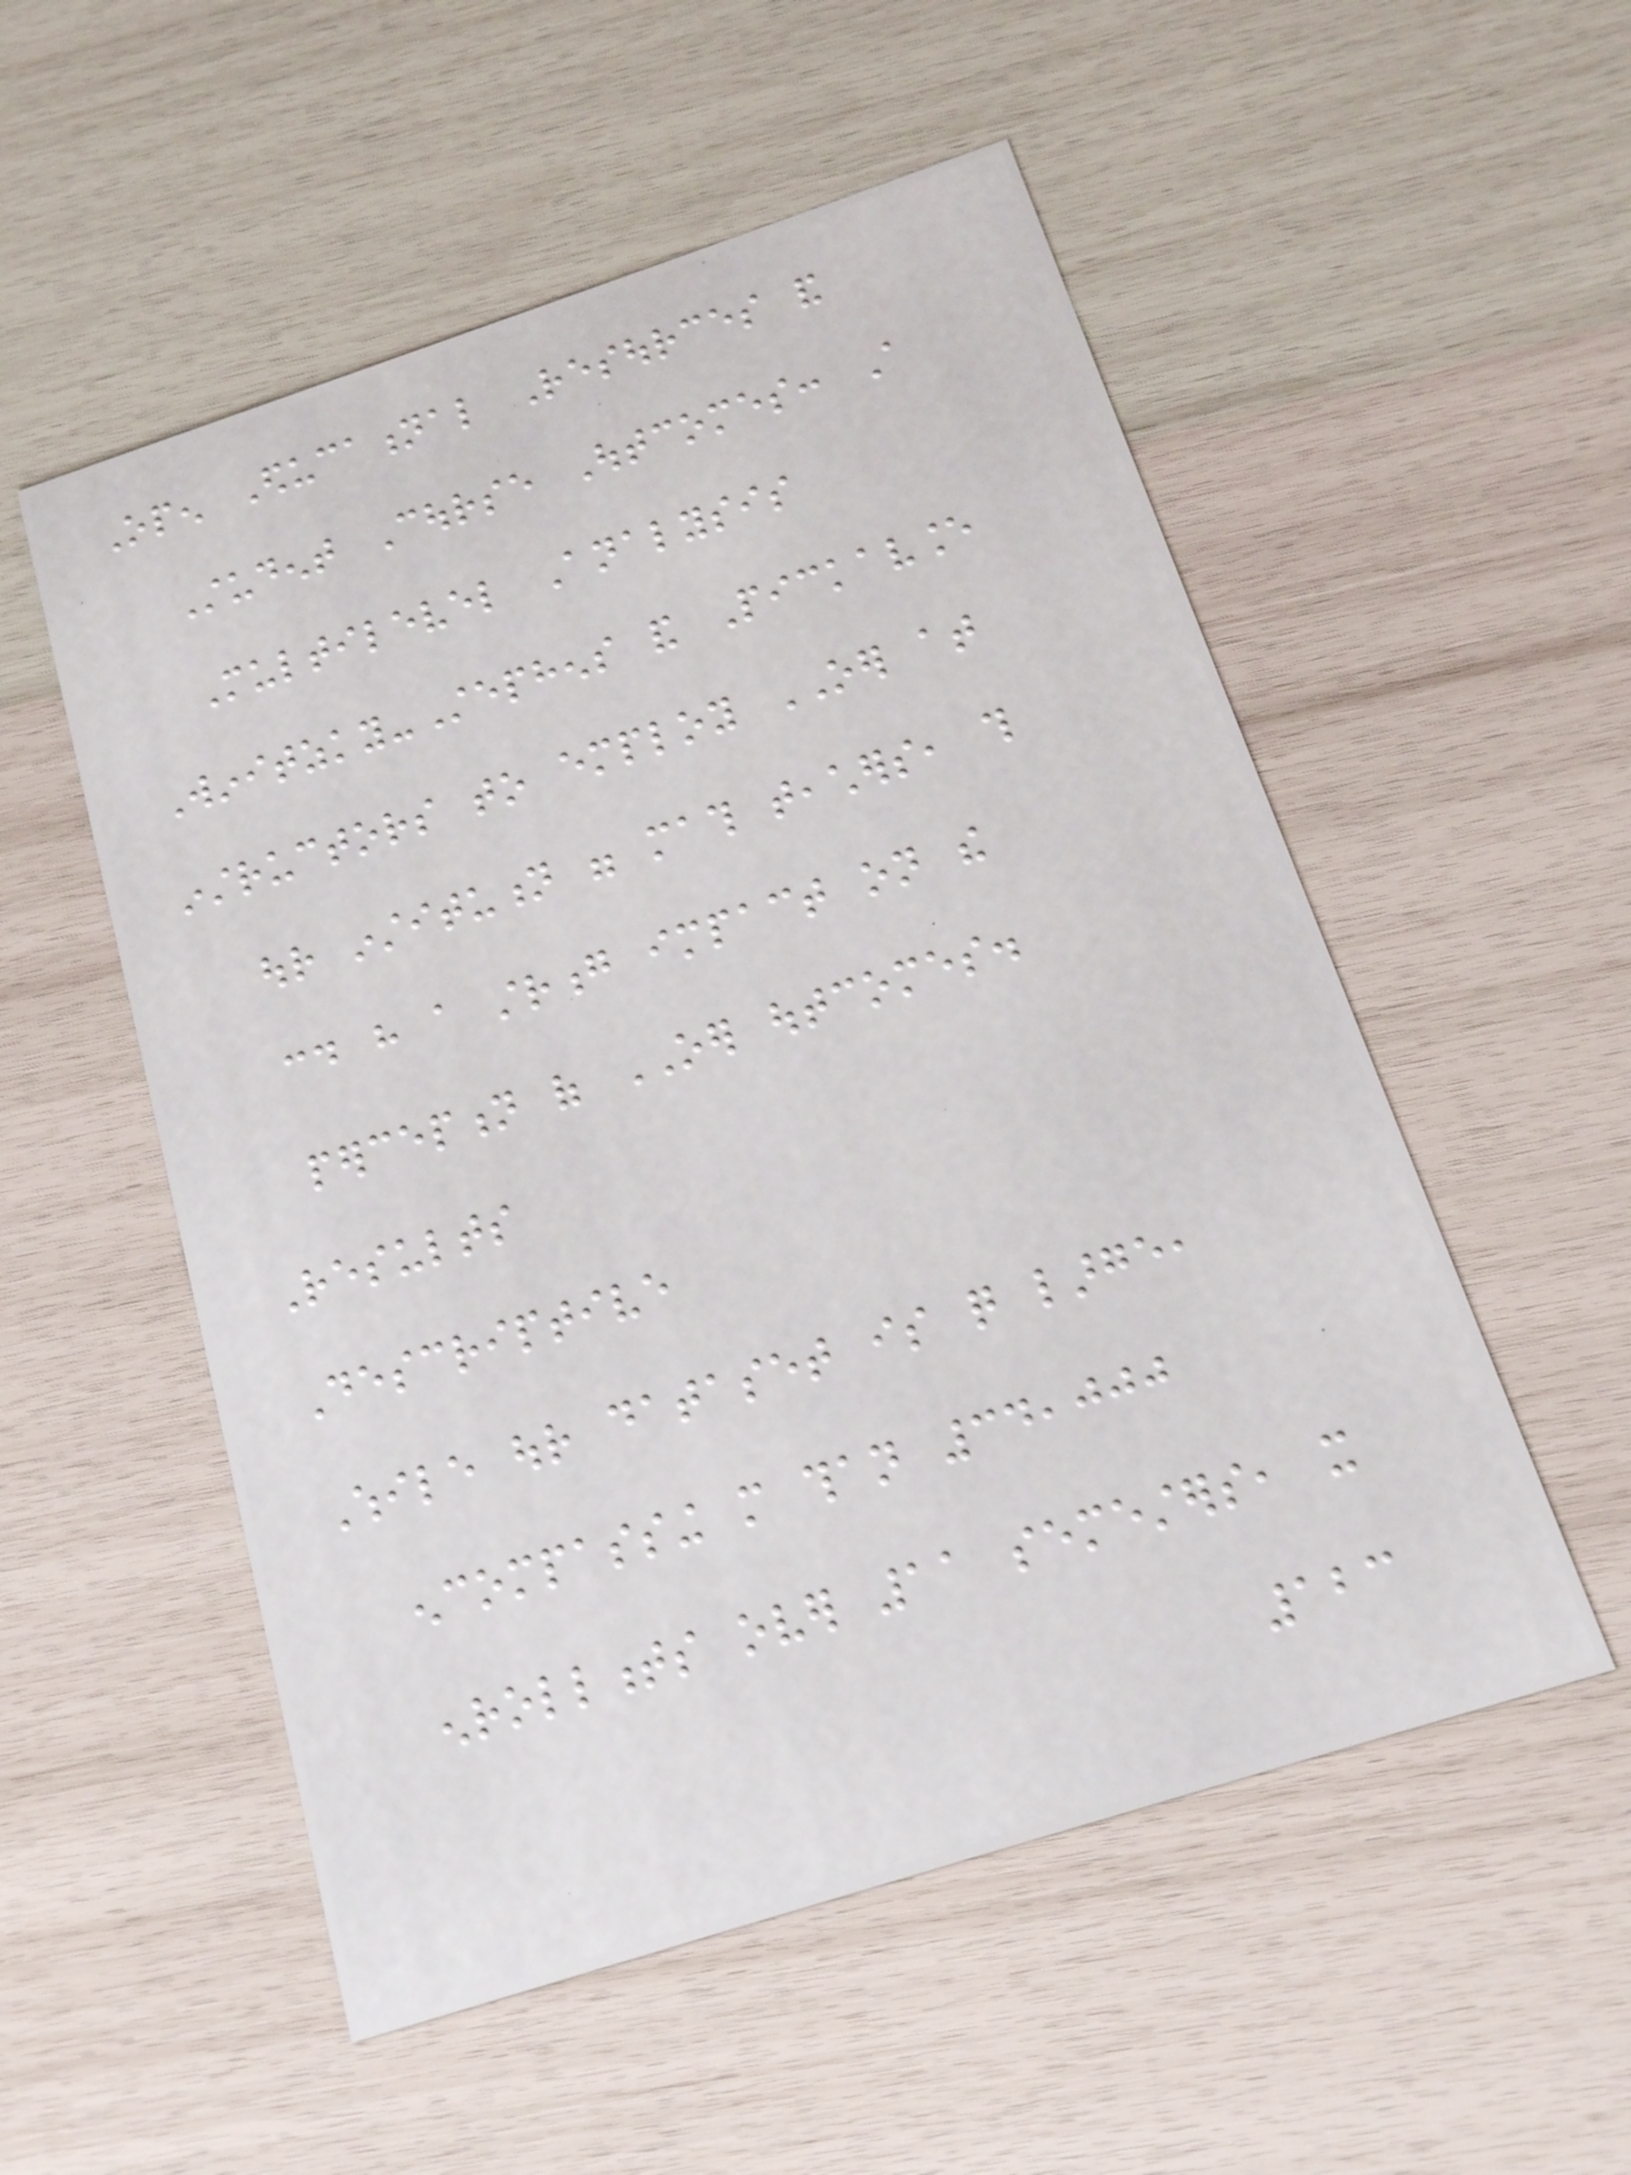Open Educational Resources and
Student Course Outcomes: A
Multilevel Analysis
Winitzky-Stephens and Pickavance
instructors to employ OER at
our institution were math teachers, this
could have a strong impact on the
perception of OER outcomes.
Results
Descriptive
While our dataset is quite large,
encompassing more than 34,000
enrollments over 11 semesters, it
123
